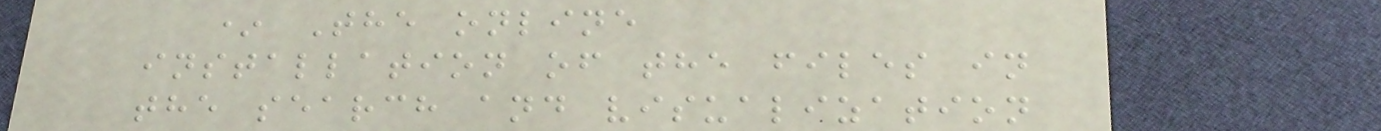* The online
installation of the files in
the search and visualization
